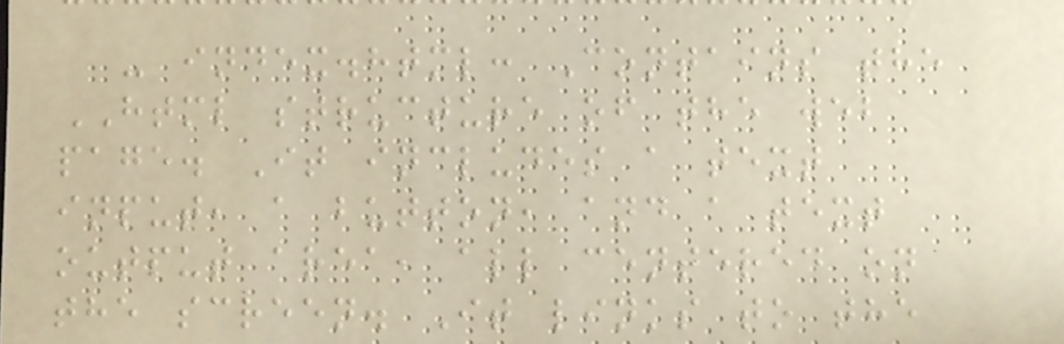- index.html: Contains the
HTML structure of the web
page. It includes a text
input, a button, and a text
output area, all centered on
the screen. It links to the
